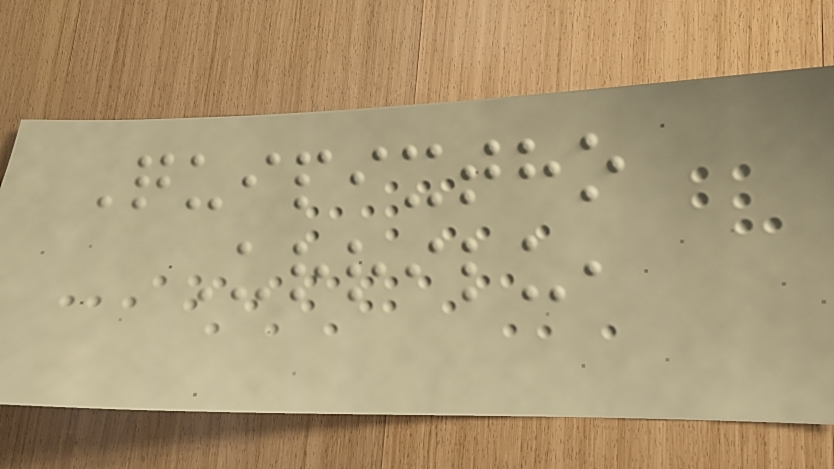Quipixtho
Urrilu,
